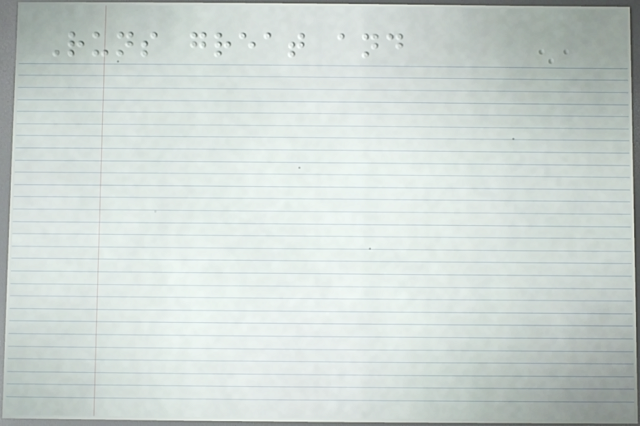Runs great and
